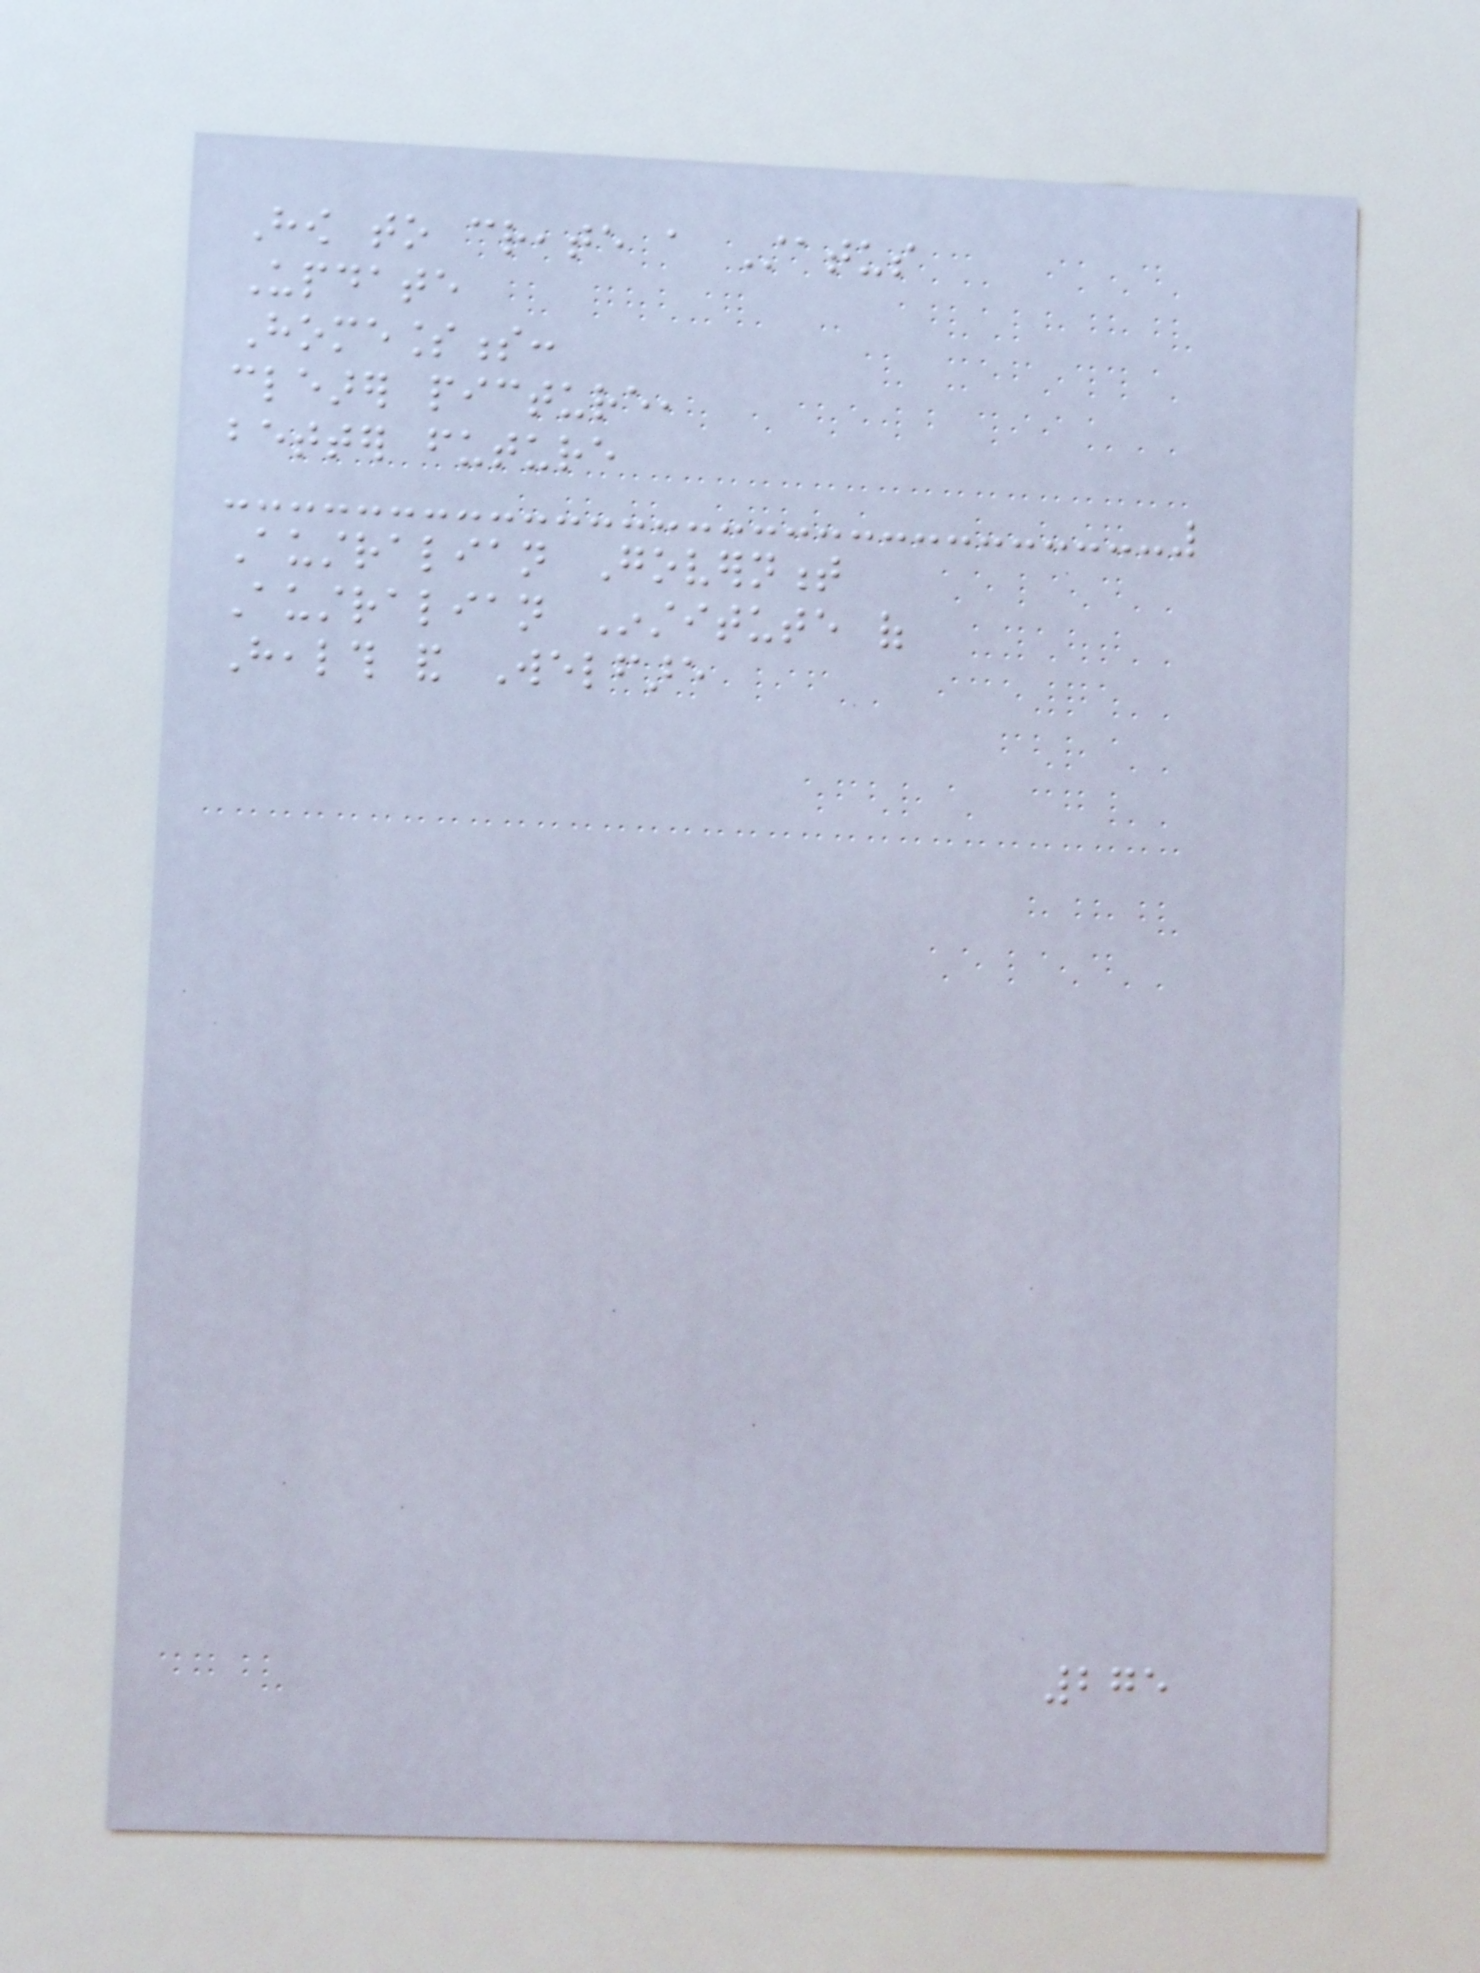How to create a Status
Update
Homelessness:
clearer picture,
better future
Australian Government
Australian Institute of
Health and Welfare
275
